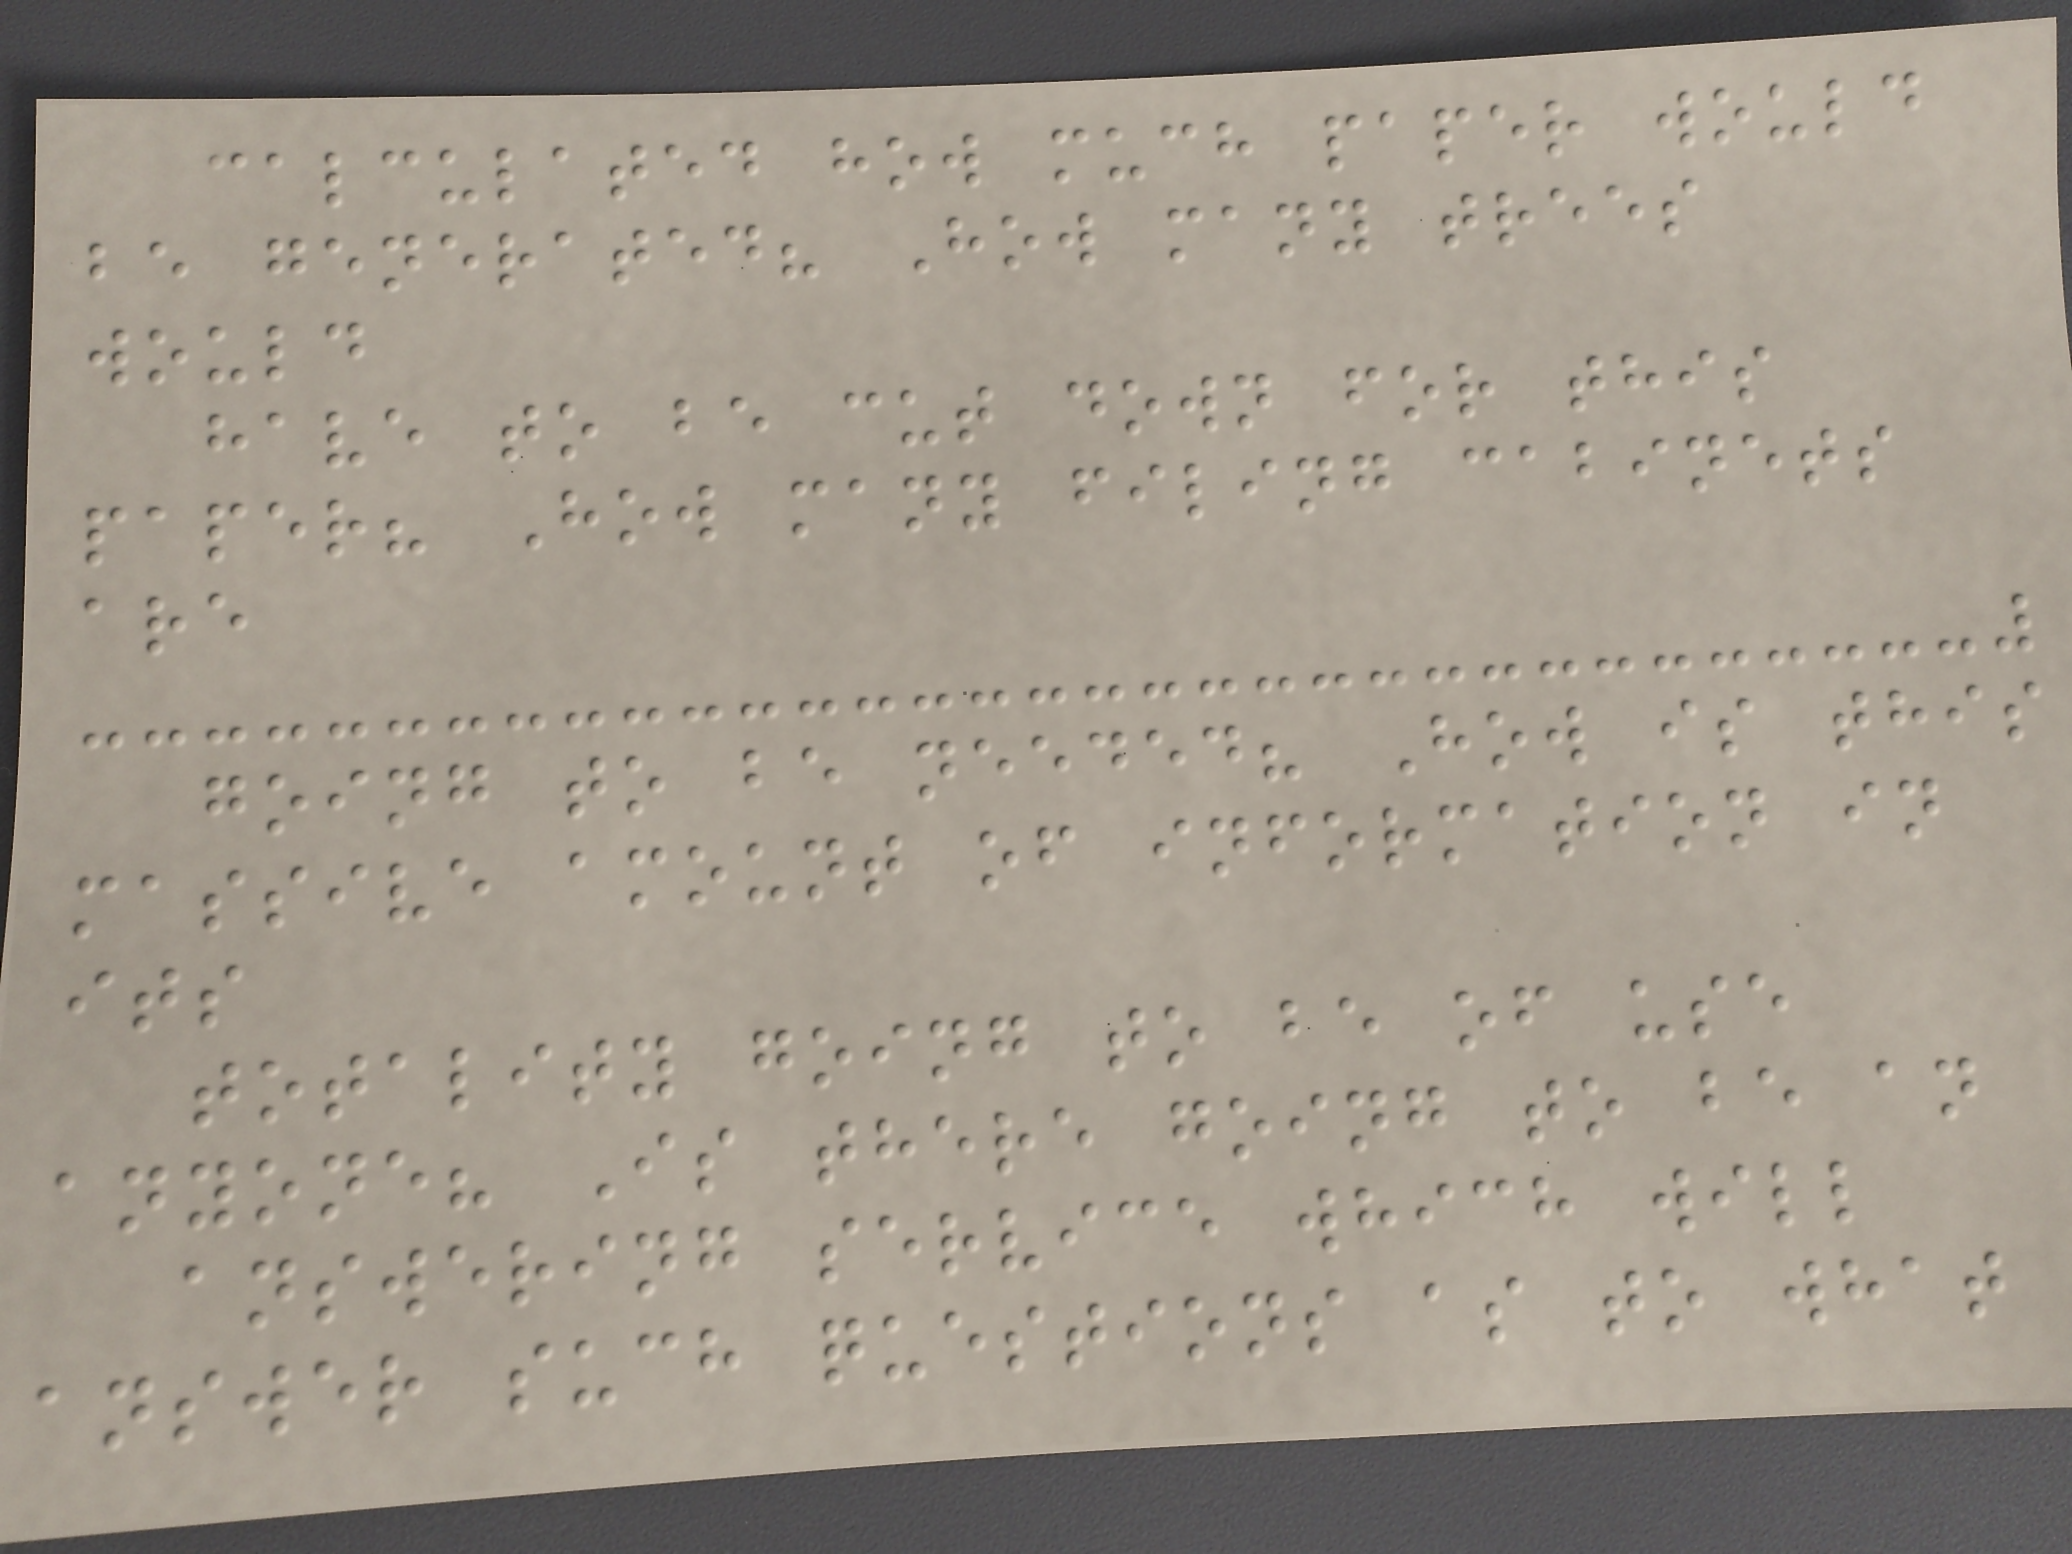calculated how much paper would
be generated? How many trees
would
have to be cut down for this
paper? How many filing cabinets
are
going to be needed? How is this
massive amount of information in
its
totality going to be of use
anyone? Is there going to be an
answering service which will
answer such questions as to what
